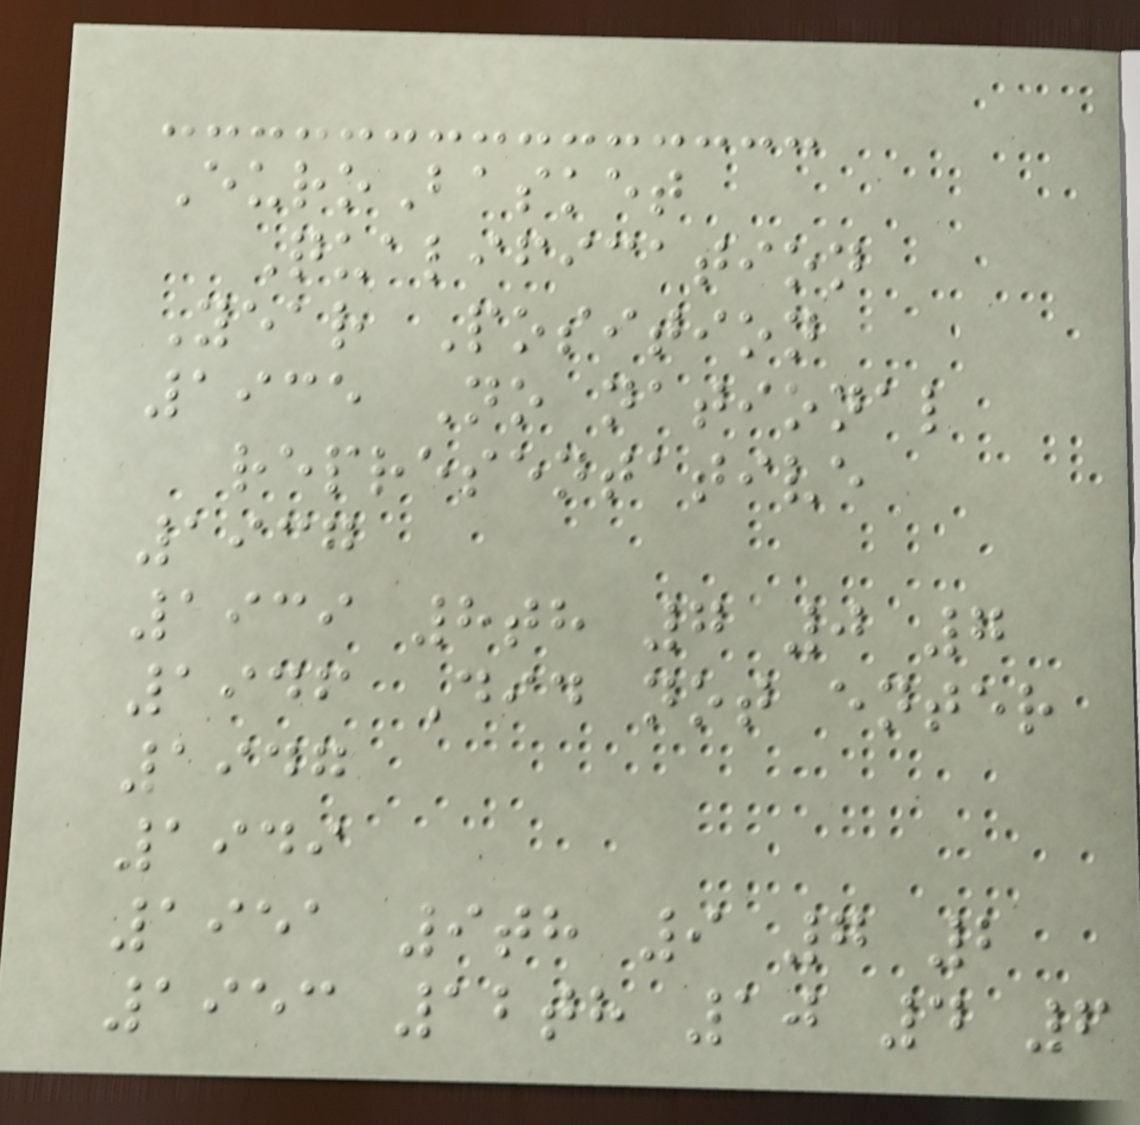EuroBasket
Qualification
Year Position
1935 No national
representative
1937
1939 8th 7 0 7
1946 Did not enter
1947
1949
1951 9th 9 7 2
1953 12th 10 4 6
